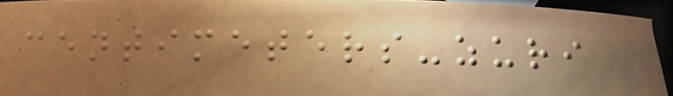centimeters-zuri
